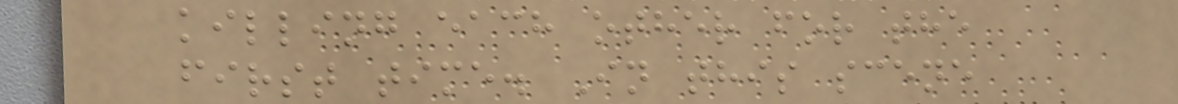killing each other for the
first time. In this scene
